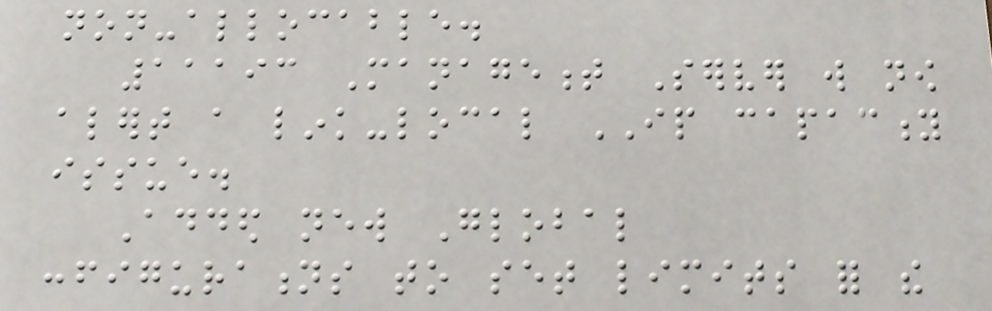non-allocable.
11193 Management Server will now
alert a link-local IP capacity
issue.
Added new Global
configurations to set limits for the
